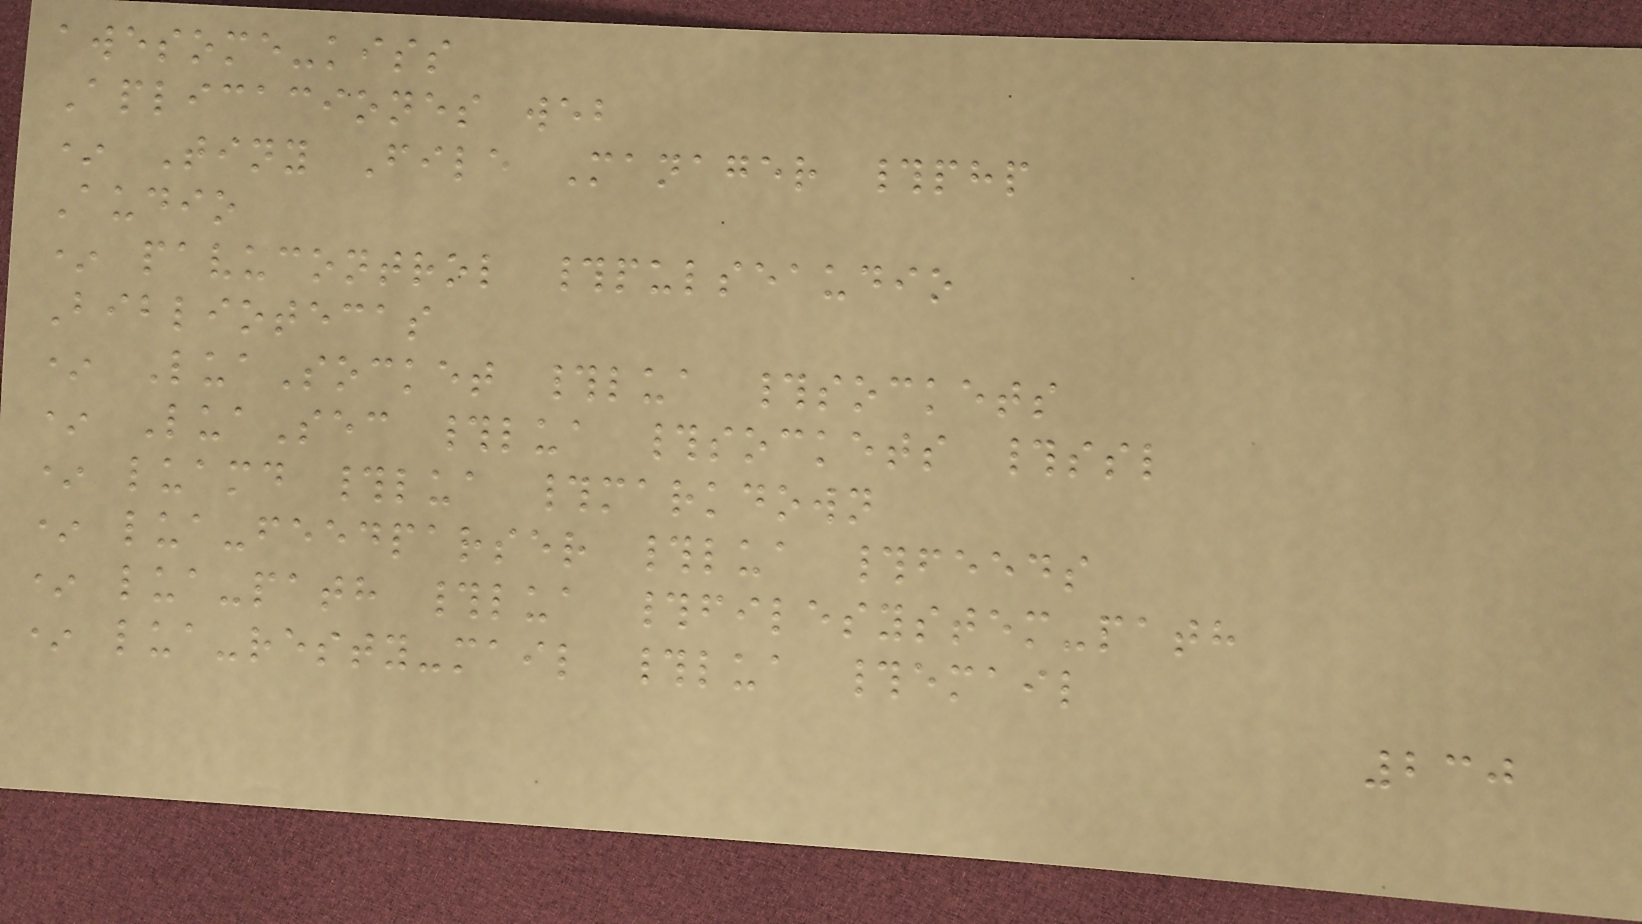awesome-kiss
Aplicaciones web
* Tiny File Manager #php
Audio
* pavucontrol #pulseaudio
Bibliotecas
* LuaSocket #lua #sockets
* LuaSec #lua #sockets #ssl
* luamd #lua #markdown
* lua-feedparser #lua #feeds
* lua-path #lua #filesystem-path
* lua-resty-mail #lua #email
230
